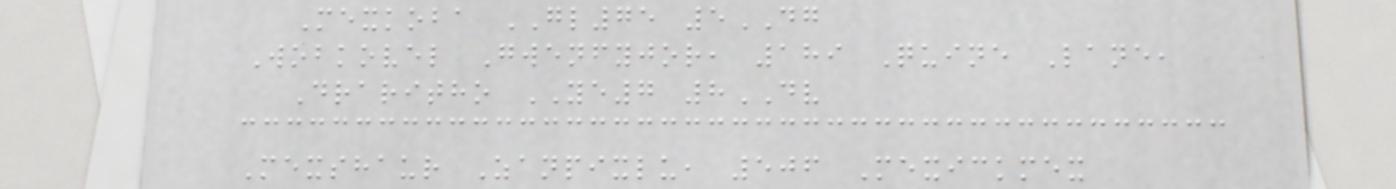Mexkoba GL75 5DG
Wobkovel Gwenfyjor, 189 Quine Lane,
Draritho YE7 8DV
Mexshaur Zanpixlu, 506 Mexickmex
